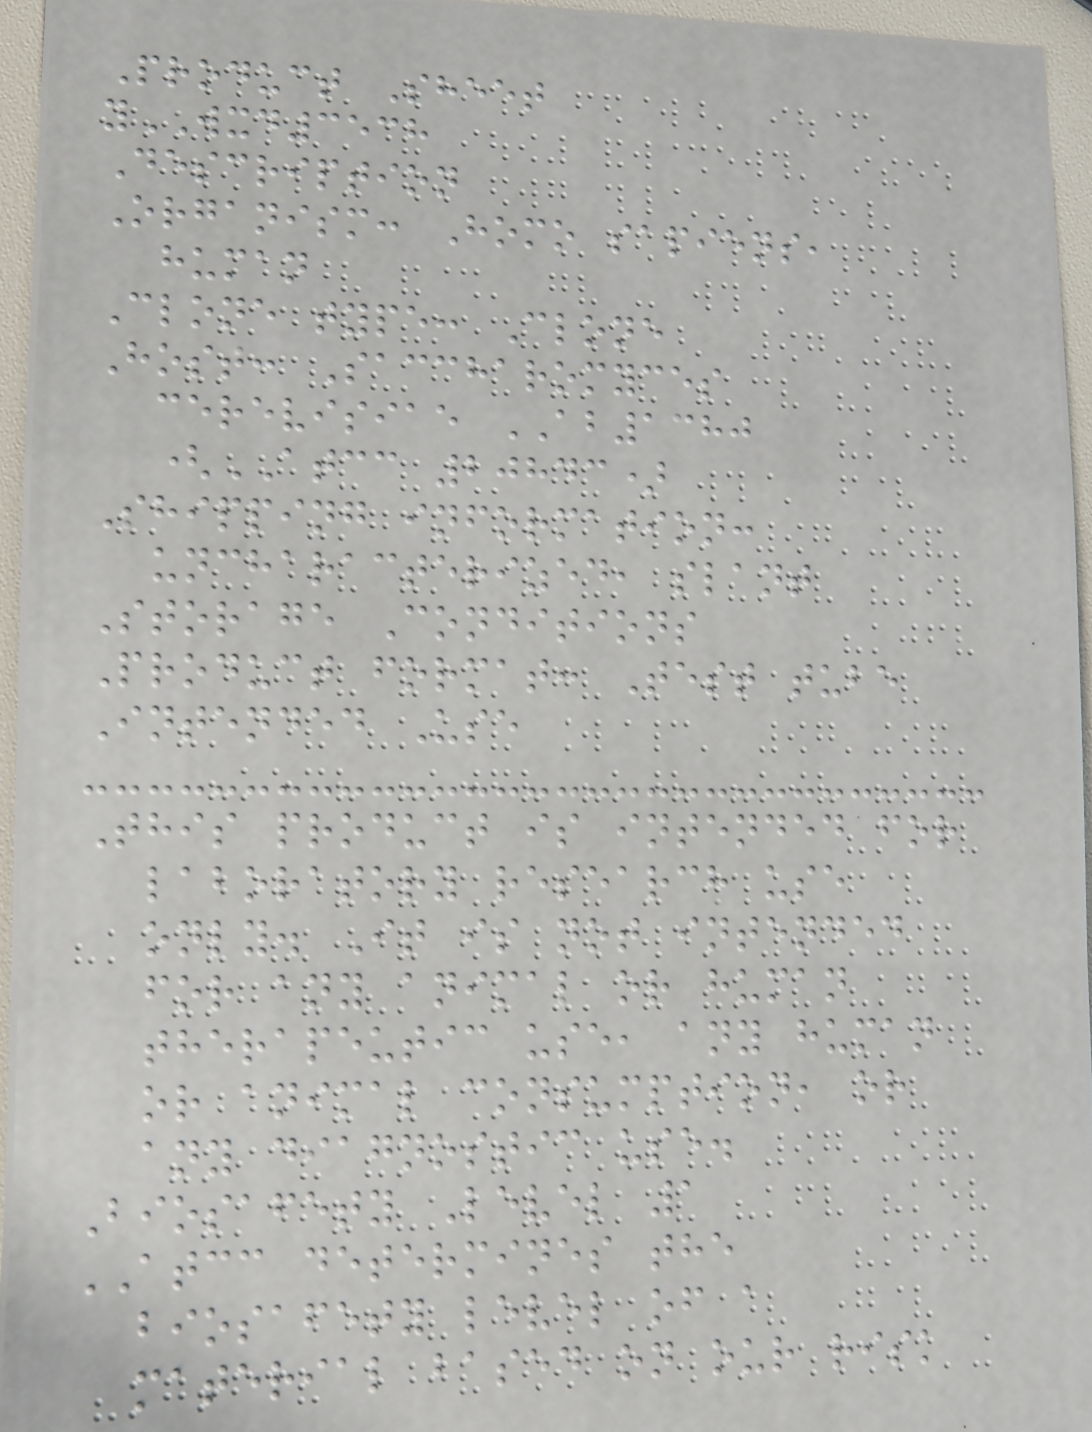Product Sheet
yWXD3538
Description
Organism: Homo sapiens,
human
Clone type: Clone
Host: Saccharomyces
cerevisiae AB1380
(ATCC 20843)
Shipping information:
uncharacterized, slant
Storage Conditions
Product format: Test tube
Intended Use
This product is intended for
laboratory research use
only. It is not intended
for any animal or human
therapeutic use, any human
or animal consumption, or
any diagnostic use.
Biosafety Level 1
ATCC determines the
biosafety level of a
material based on our risk
